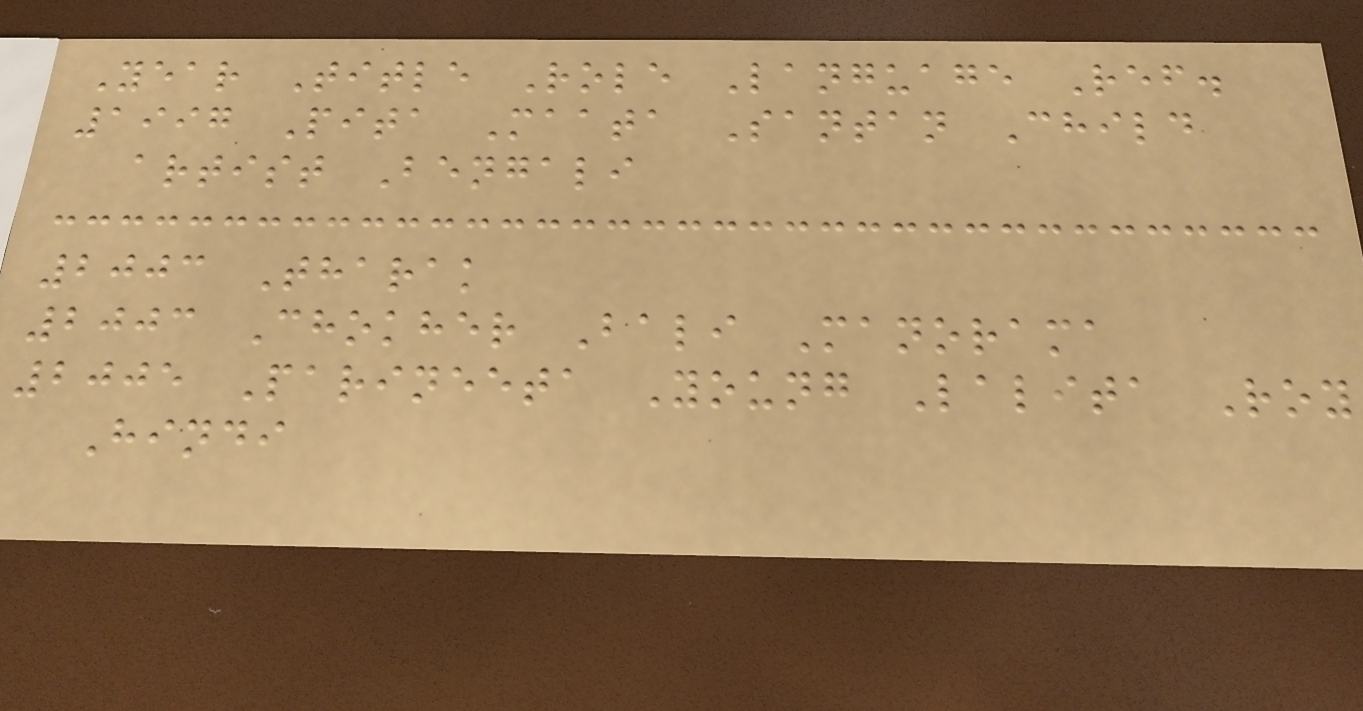Year Title Role Language Ref.
1997 Pita Maata Santan Child
artist Bengali
2003 Tharak
2003 Chokher Bali Manorama
2005 Parineeta Young Lalita Roy
Hindi
